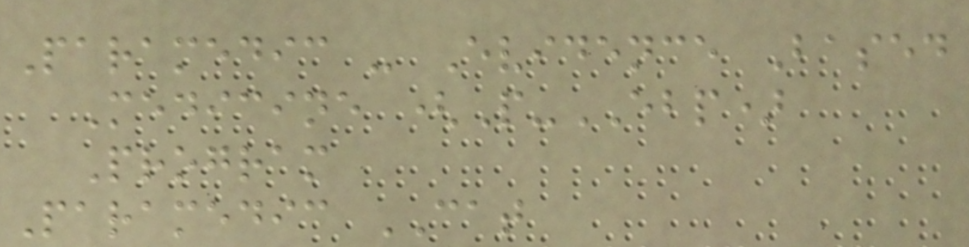Paramedic - Evidence Based
Medicine (P-EBP)
Program
Paramedic CAT
